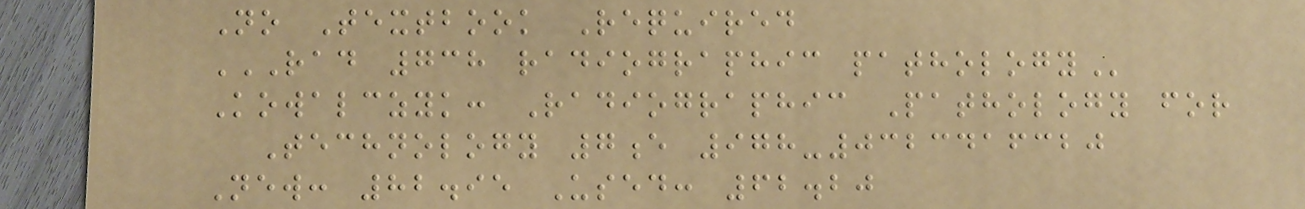No Textbook Required
RAD 738 RADIOGRAPHIC PATHOLOGY
Kowalczyk: Radiographic Pathology for
Technology 7e 978-0323416320
New: 82.95 Used: 62.20
